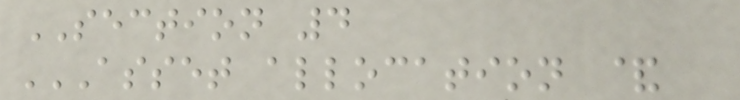SECTION 4
ASSET ALLOCATION &
